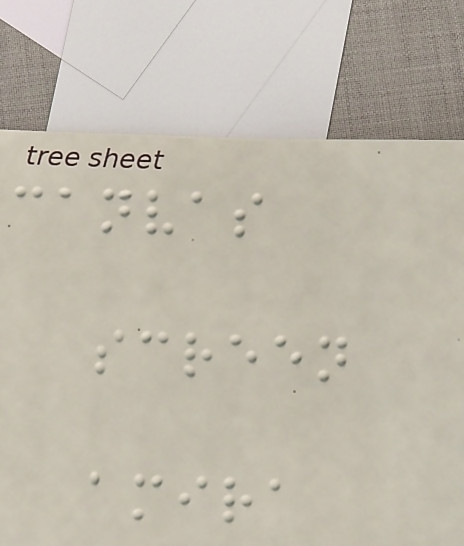canvas
screen
amira
